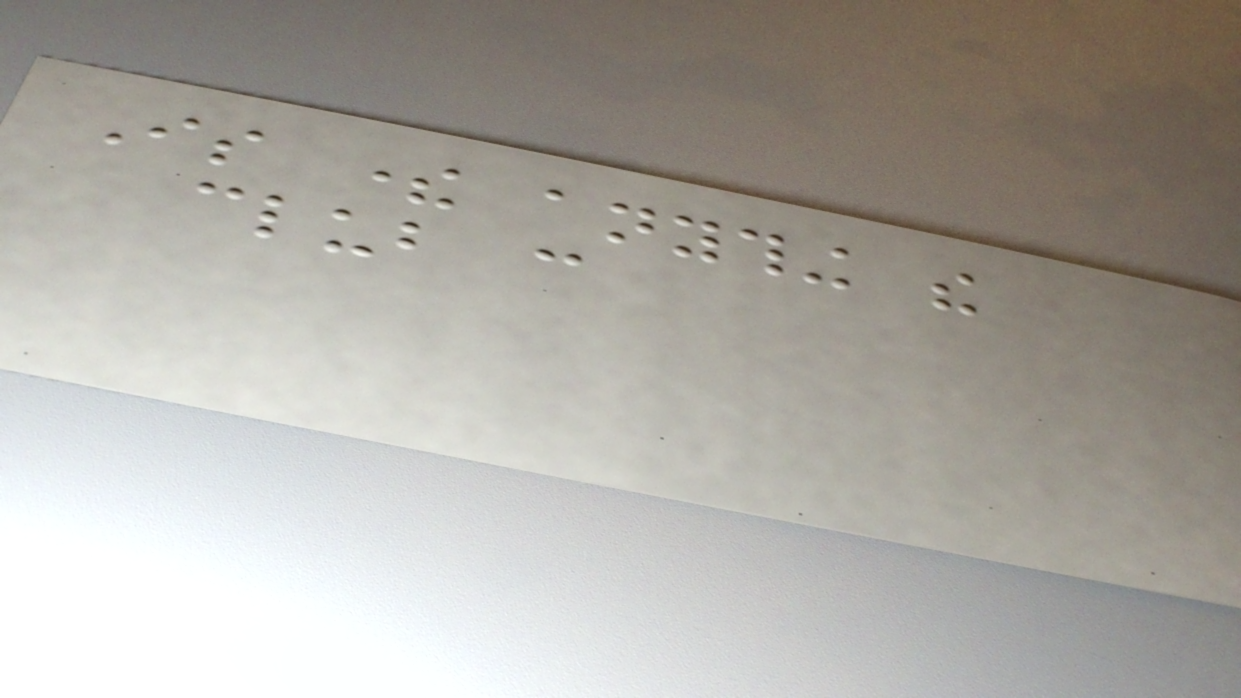Is there anything the
club can
